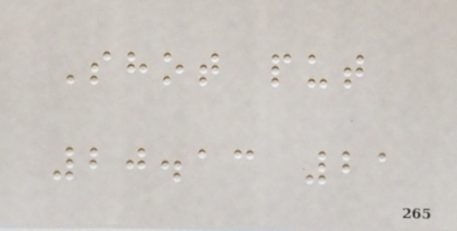Shot put
20.13 21
